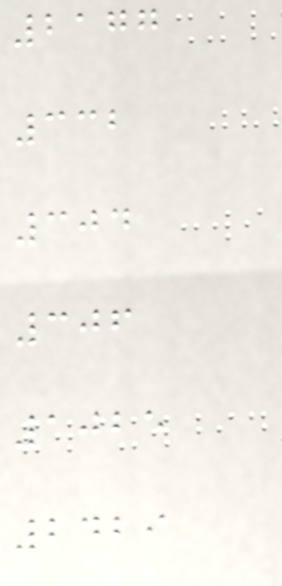2177
332
304
306
1025
2429
